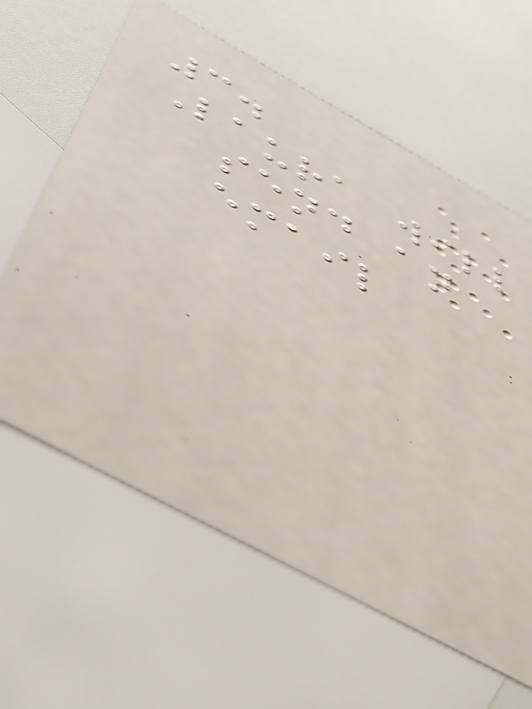3.
Laura will
send an
email
